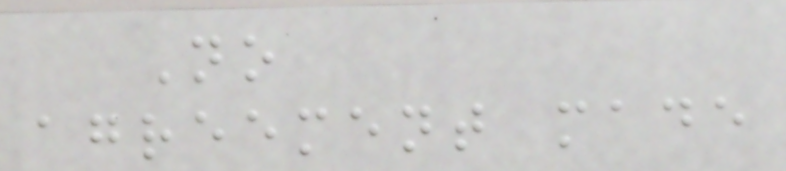No
agreement made
